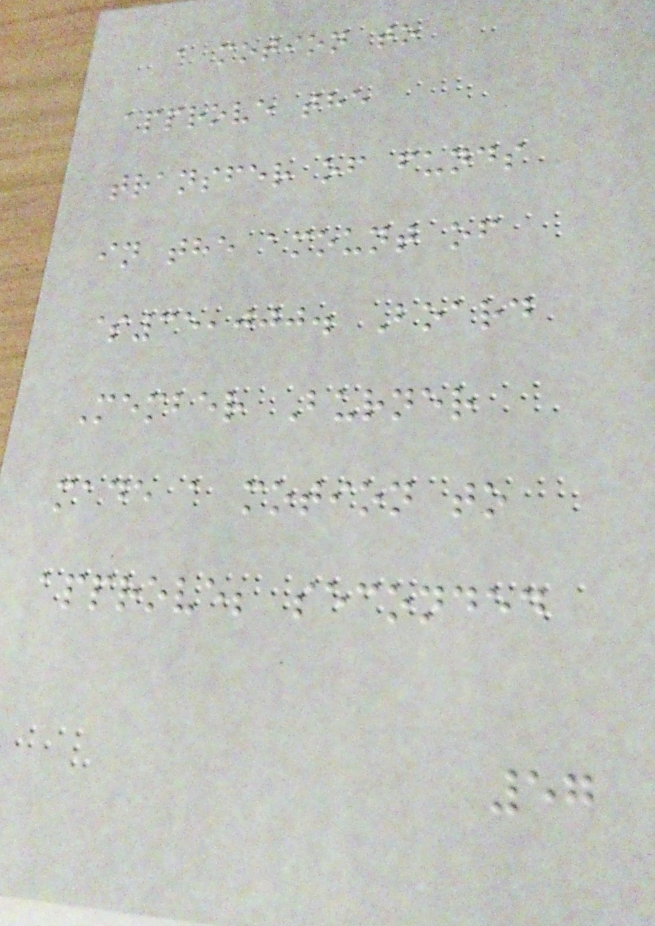a motion to
approve the
transfer of funds
in the amount of
$35,000. Board
Member Burner
made a motion to
approve; seconded
57
